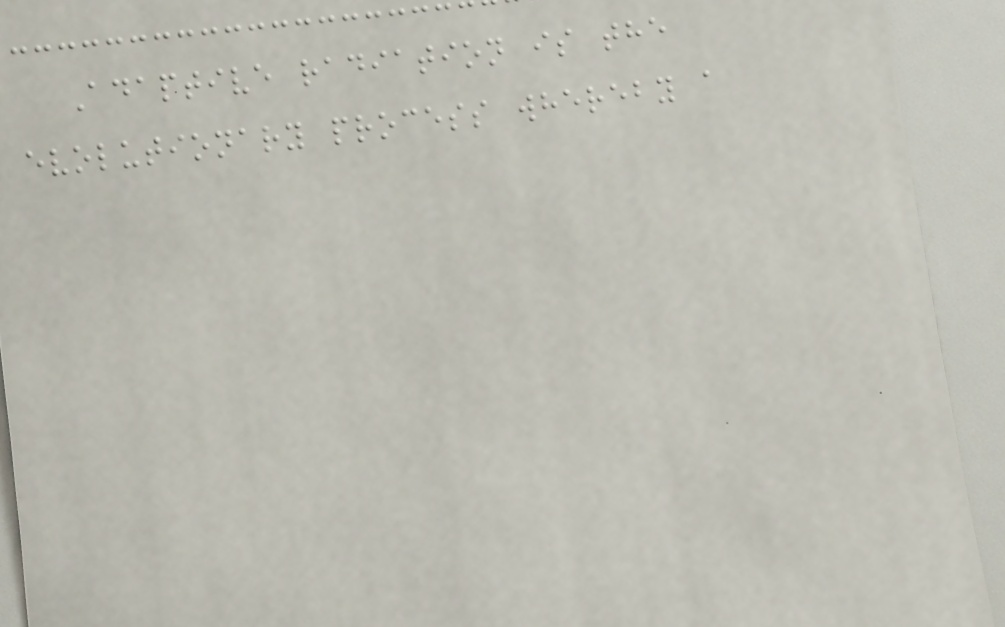Adaptive radiation is the
evolutionary process whereby a
